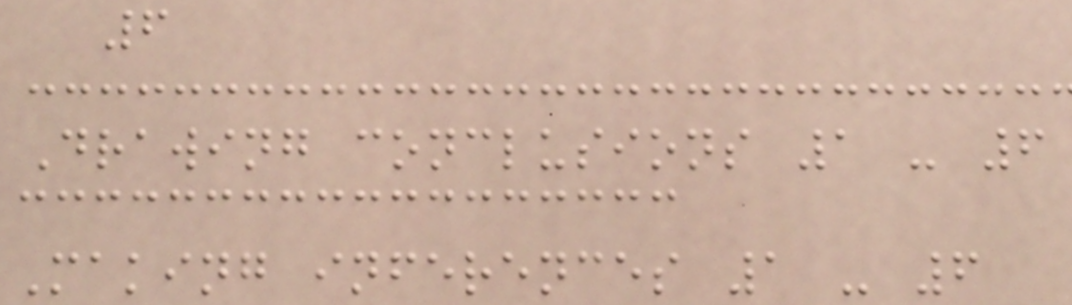6
Drawing conclusions 1 - 6
Making inferences 1 - 6
